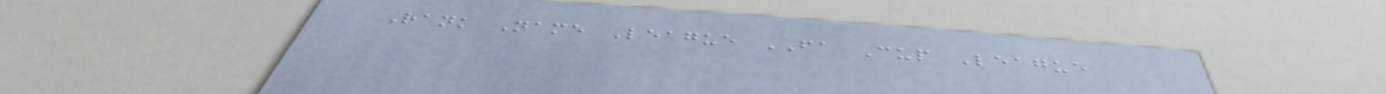Rank Name League FA Cup League
